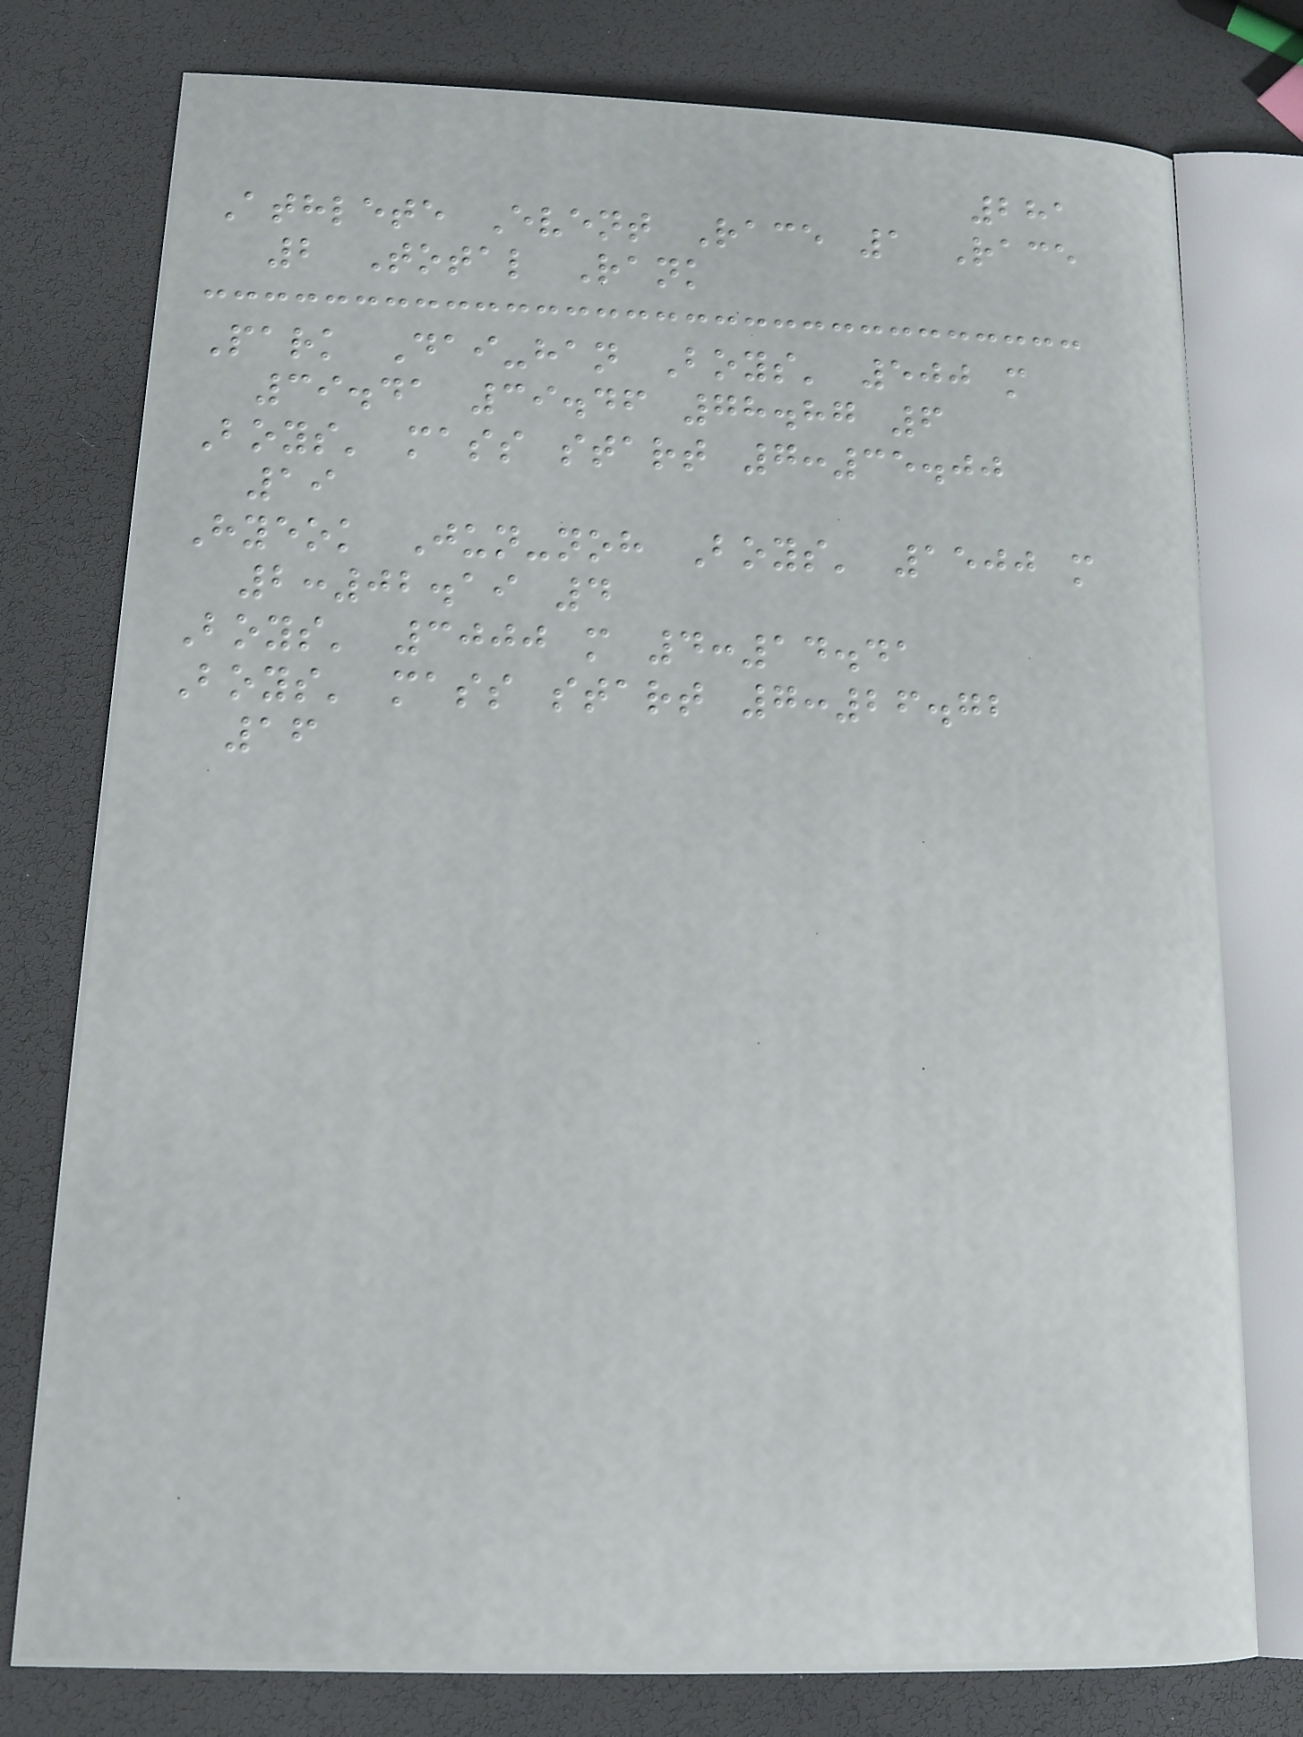281
Athlete Event Race 1 Race
2 Total Rank
Park Dai-han Boys' 500 m
39.41 39.46 78.87 6
Boys' mass start 7:35.00
19
Hyeok Jun-noh Boys' 1500 m
2:02.19 4
Boys' 3000 m 4:14.41
Boys' mass start 7:26.72
16
